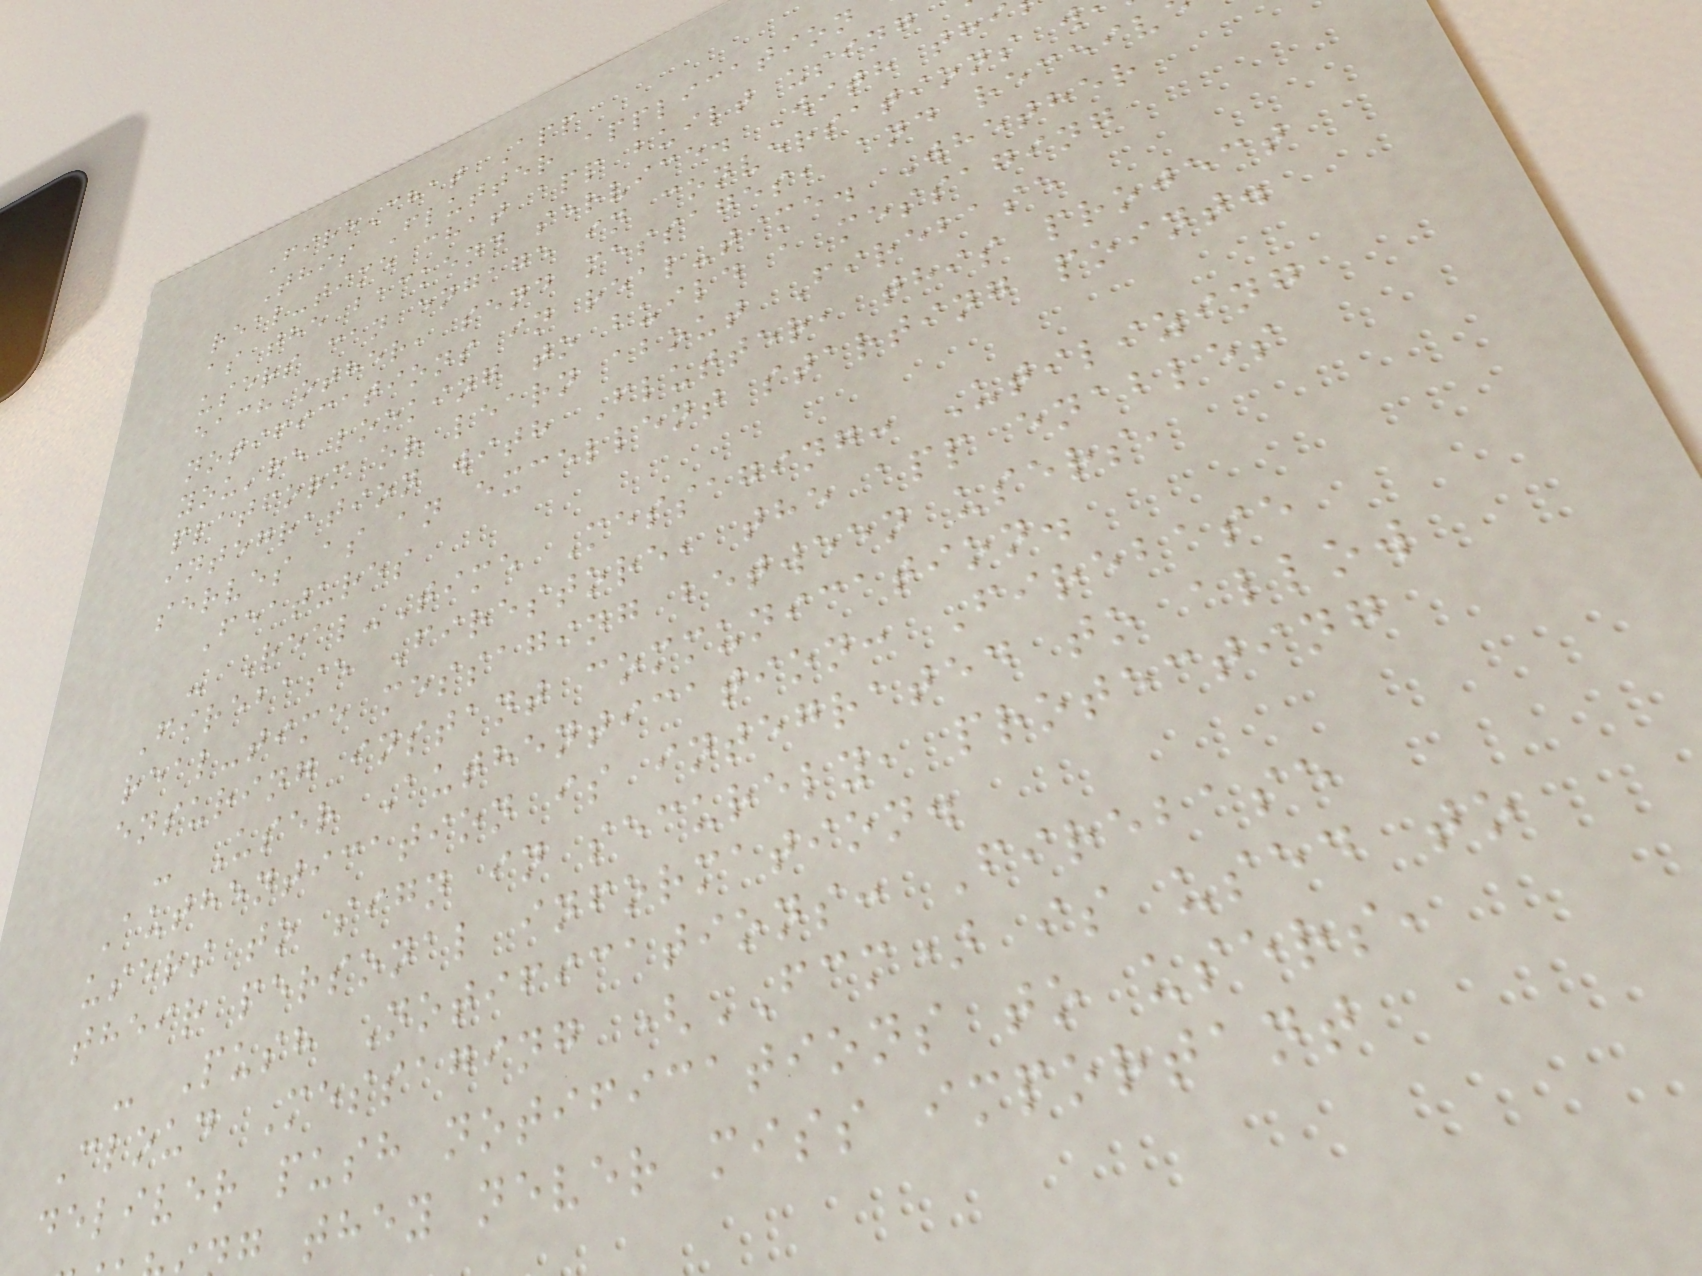FireChat App
This Flutter application
real-time chat app built using
as the backend service. With thi
users can engage in conversations w
each other, send messages, and receiv
notifications in real-time. Whether
you're looking to build a messaging
platform or learn about Firebase
integration with Flutter, this project
serves as an excellent starting point.
Features
- Real-Time Messaging: Utilizing
Firebase Firestore, the app enables
real-time messaging between users,
ensuring instant communication.
- User Authentication: Firebase
Authentication is integrated to allow
users to sign in securely, protecting
their personal information.
- Push Notifications: Firebase
Cloud Messaging (FCM) is used to
deliver push notifications to users,
g they never miss important
